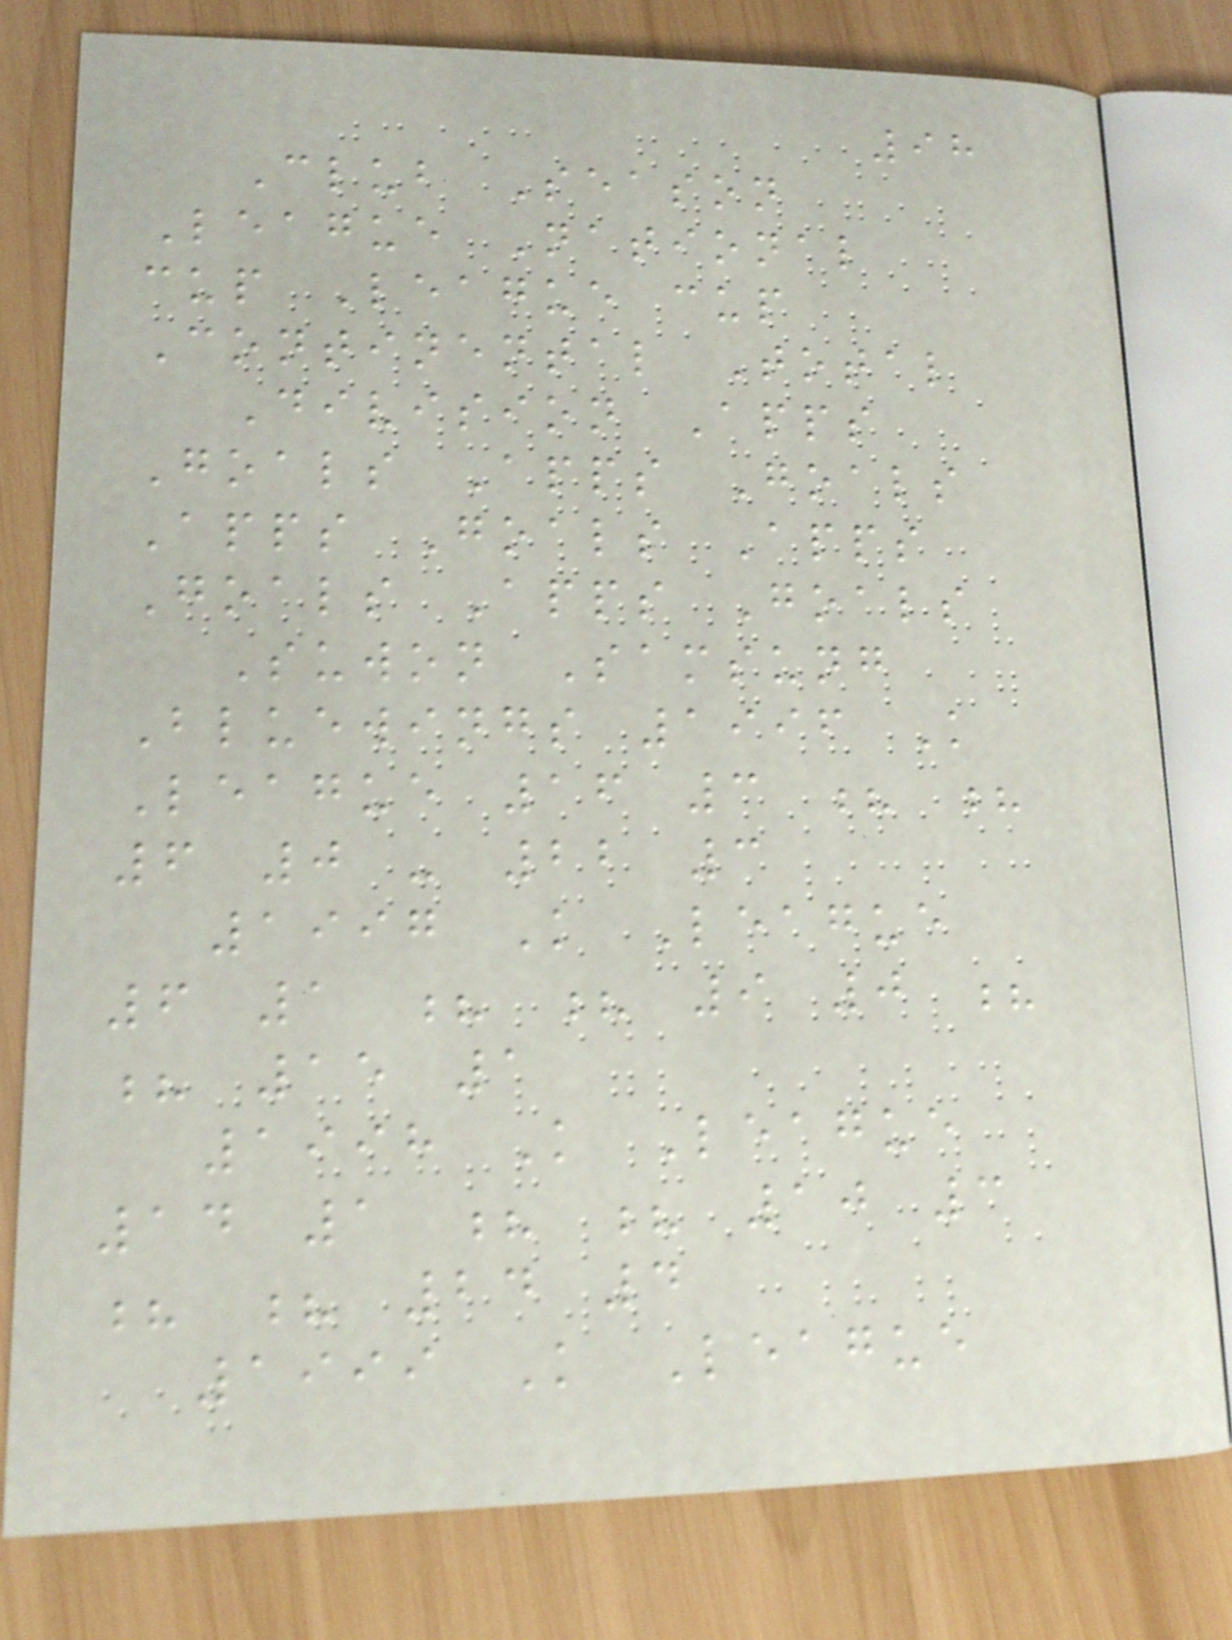98
Club Season
League National
cup League cup
Continental Total
Division Apps
Goals Apps Goals
Apps Goals Apps
Goals Apps Goals
Suwon Samsung
Bluewings 1996 K
League 16 3 ? ?
6 0 - 22 3
1997 K League
6 1 ? ? 9 0 ?
? 15 1
1998 K League
14 1 ? ? 10 3
? ? 24 4
1999 K League
